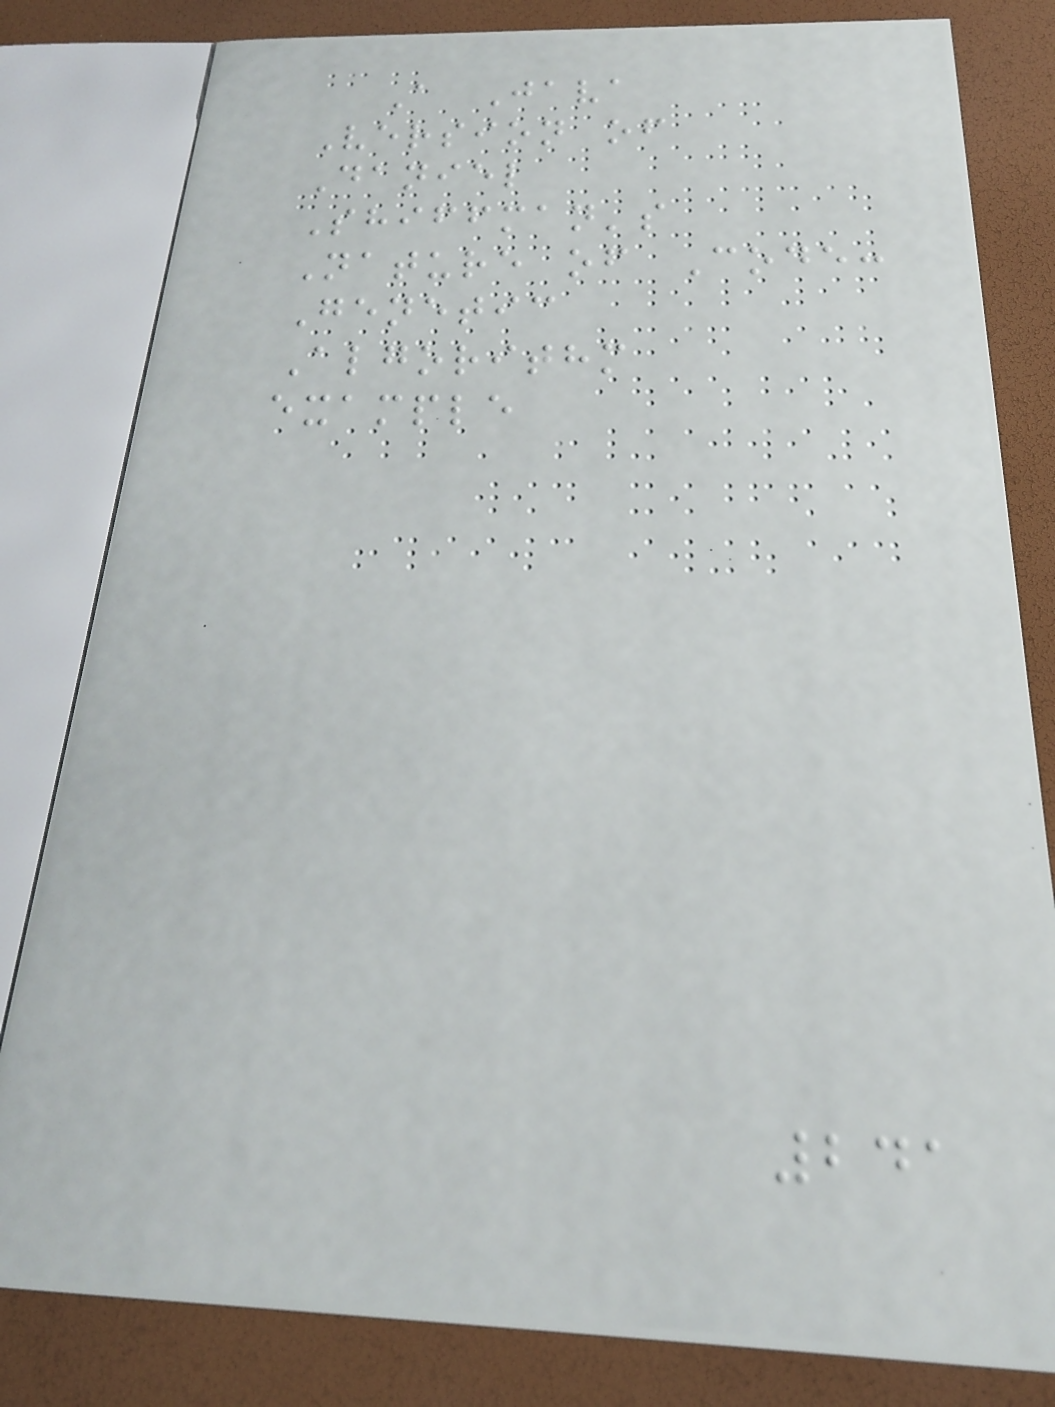A Java
Version of
Daniel
Shiffman's
Nature of Code:
Genetic
Algorithm
example
241
